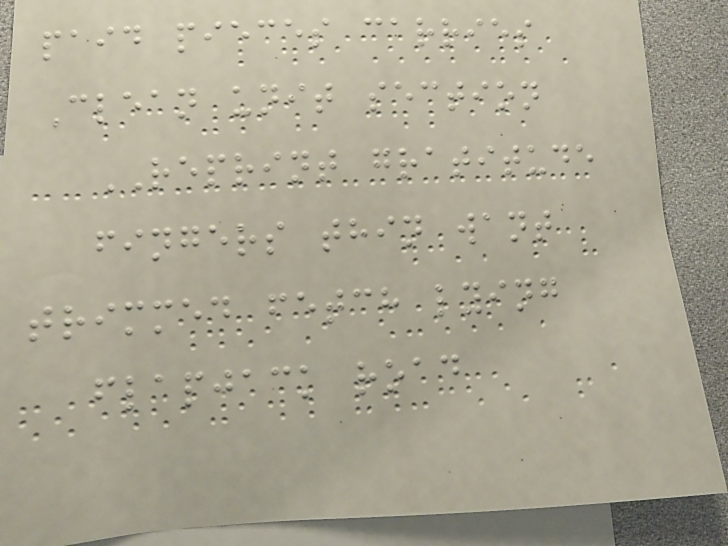paid pieces carries
Clean unit section
REPRINT gratitude
fingers thin want
trimmed fetch lying
flapjack road
